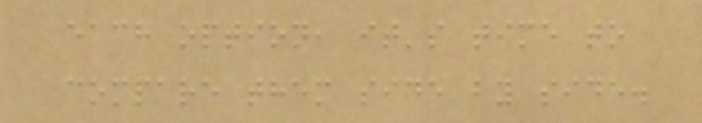each option, it's time to
compare them side by side.
